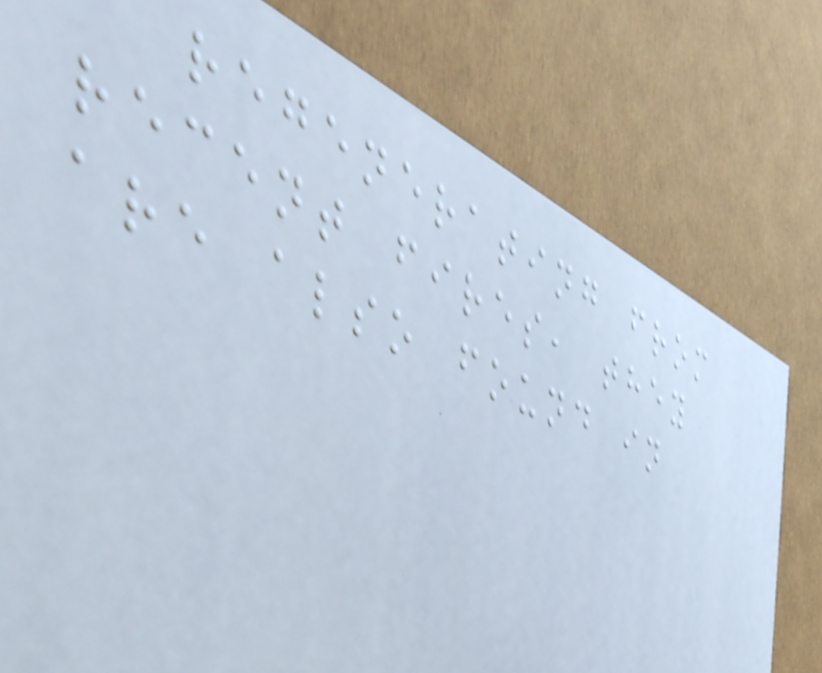regenerating from
recent fires, they
are also found in
